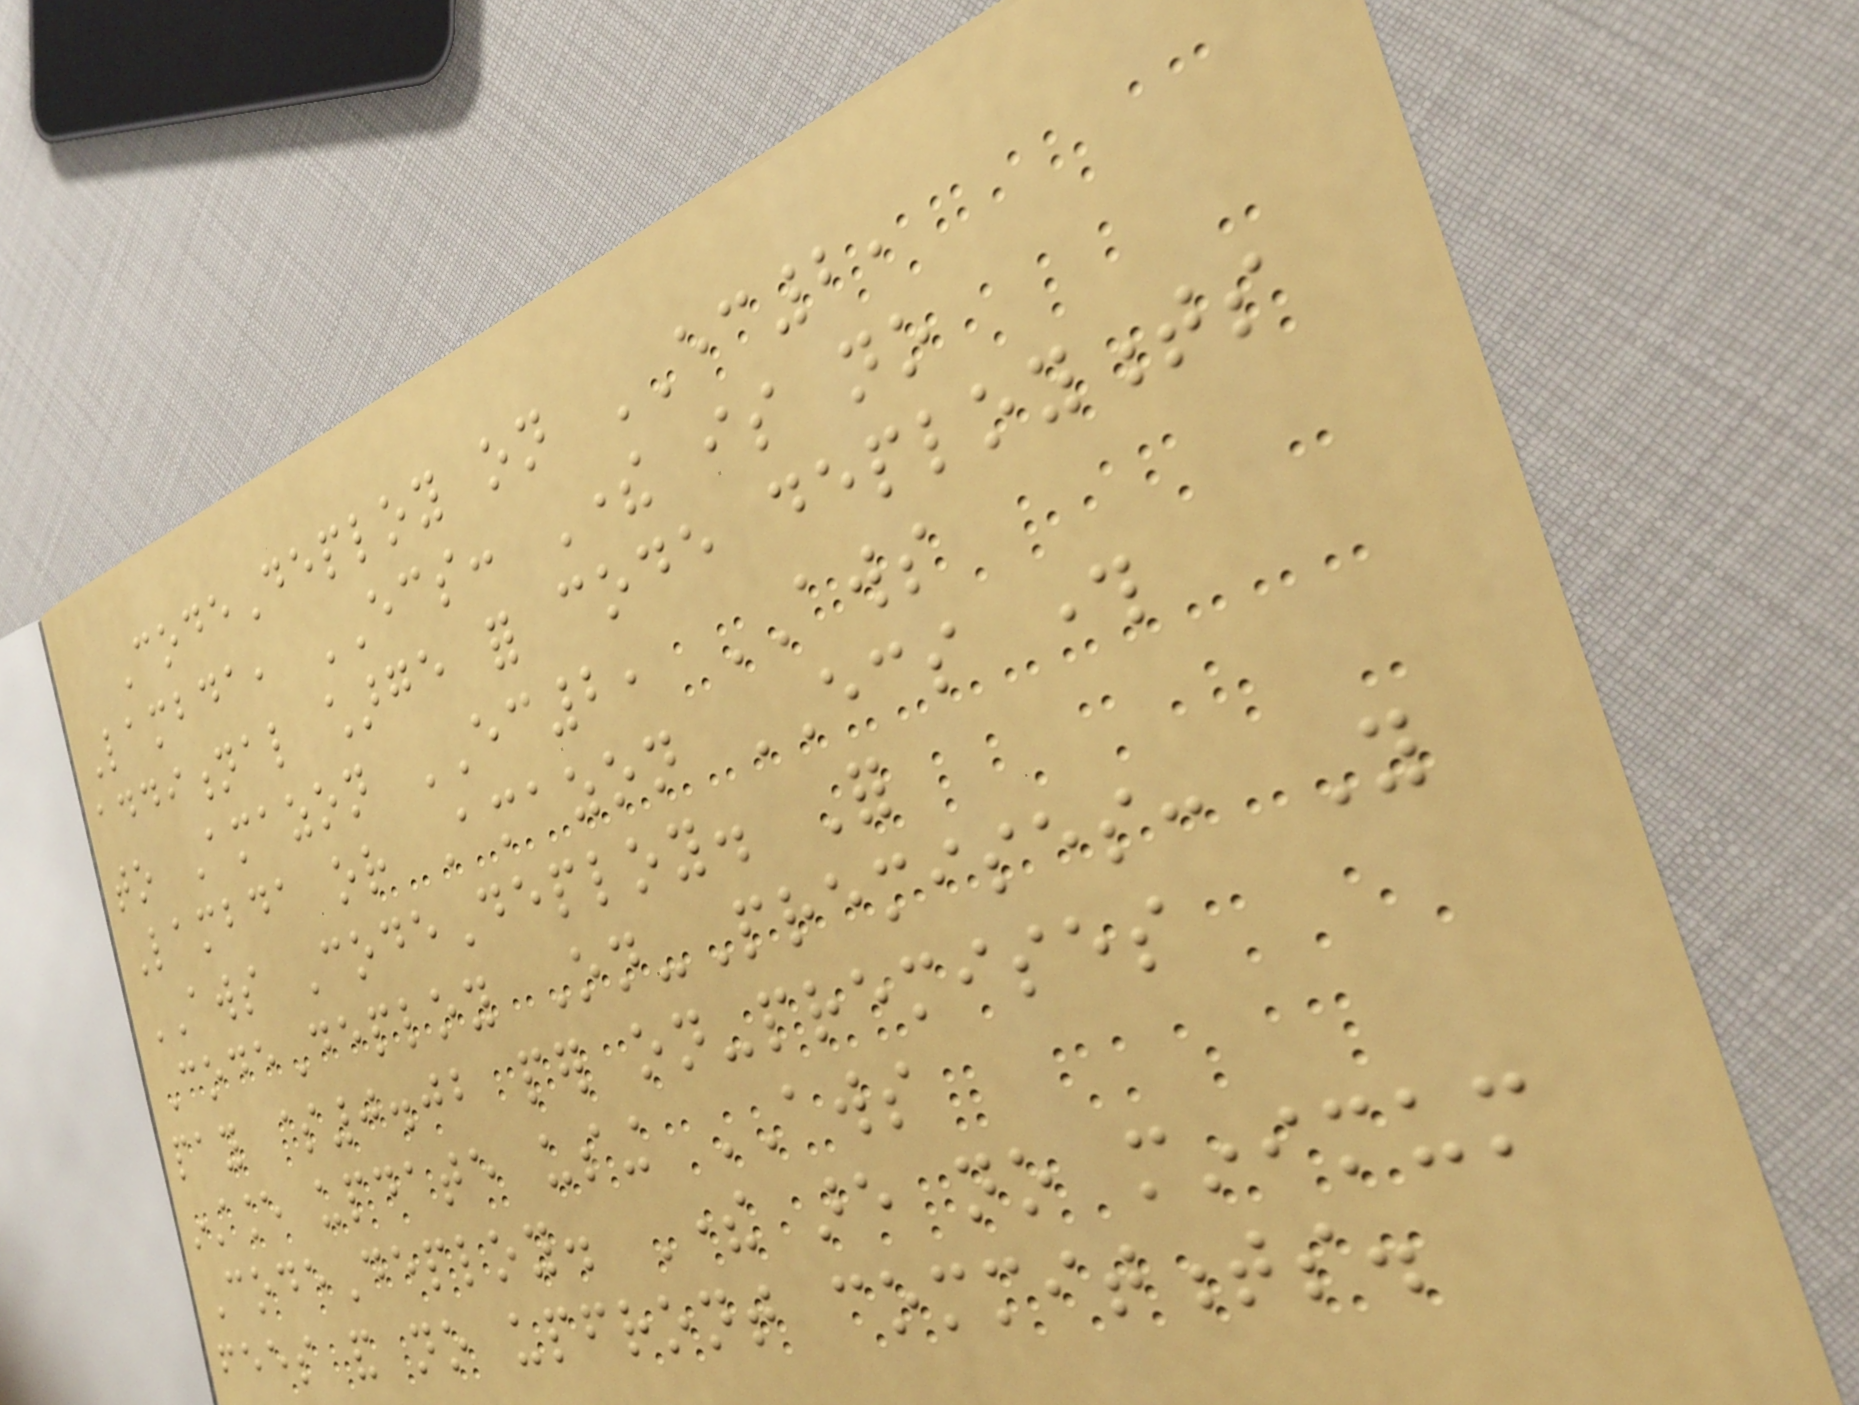CodeDeploy on EC2,
Lambda, ECS: There is no
additional charge for code deployments
to Amazon EC2, AWS
Lambda or Amazon ECS through
AWS CodeDeploy. For
CodeDeploy On-Premises: You
pay $0.02 per on-premises
instance update using AWS
CodeDeploy. There are no minimum
fees and no upfront commitments.
